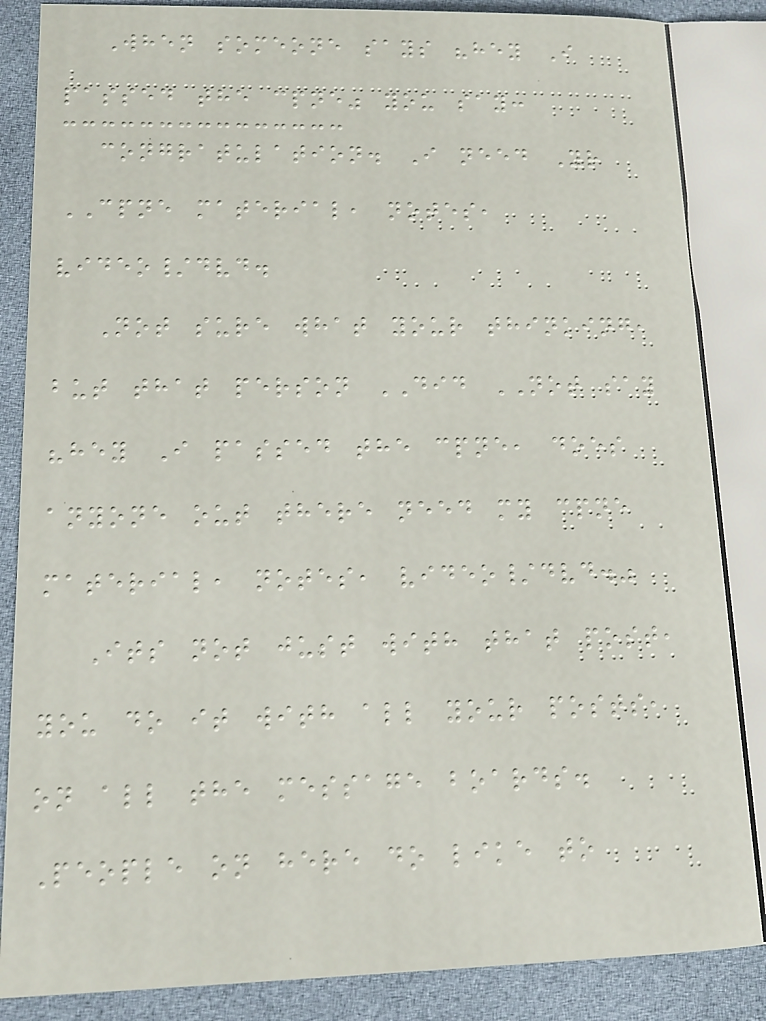When someone says "hey I
passed the cpne" you say:
congratulation. I need Yr
CPNE material, notes,
video/dvd.
Not sure what your thinking,
but that person DID NOT say
"hey I passed the cpne, does
anyone out there need my cpne
material, notes, video/dvd."
Its not just with that post,
you do it with all your posts,
on all the message boards.
People on here do like to
